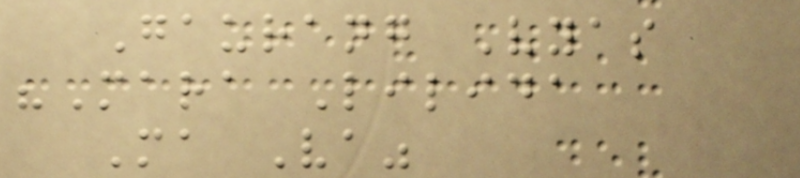Gaurang Vyas
"Mara Lilida
Ma Va"
